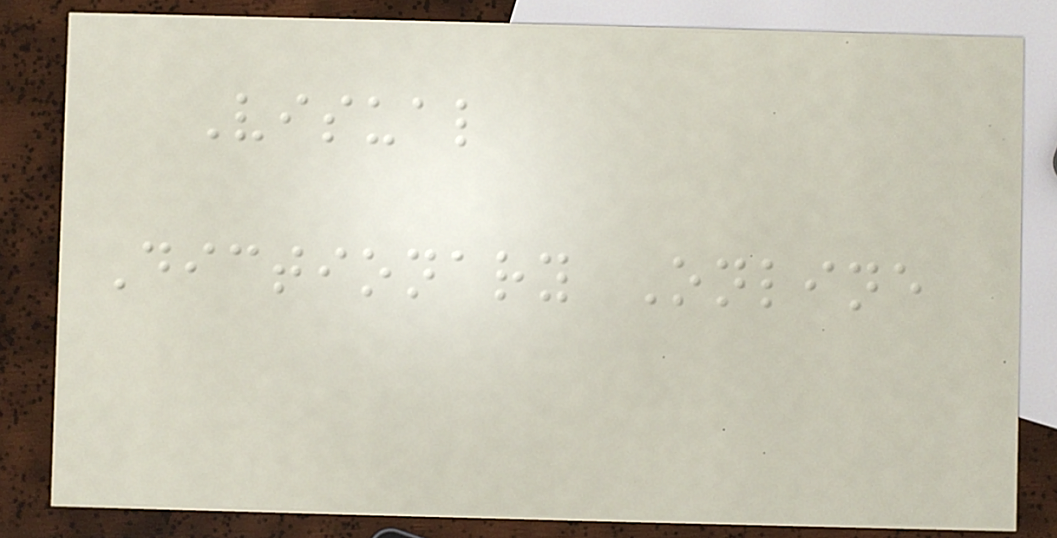Visual
Dictionary Online
